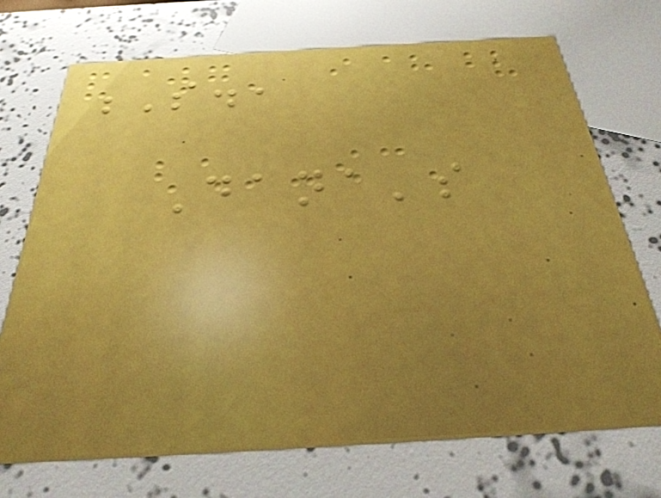S.,
Dana's
